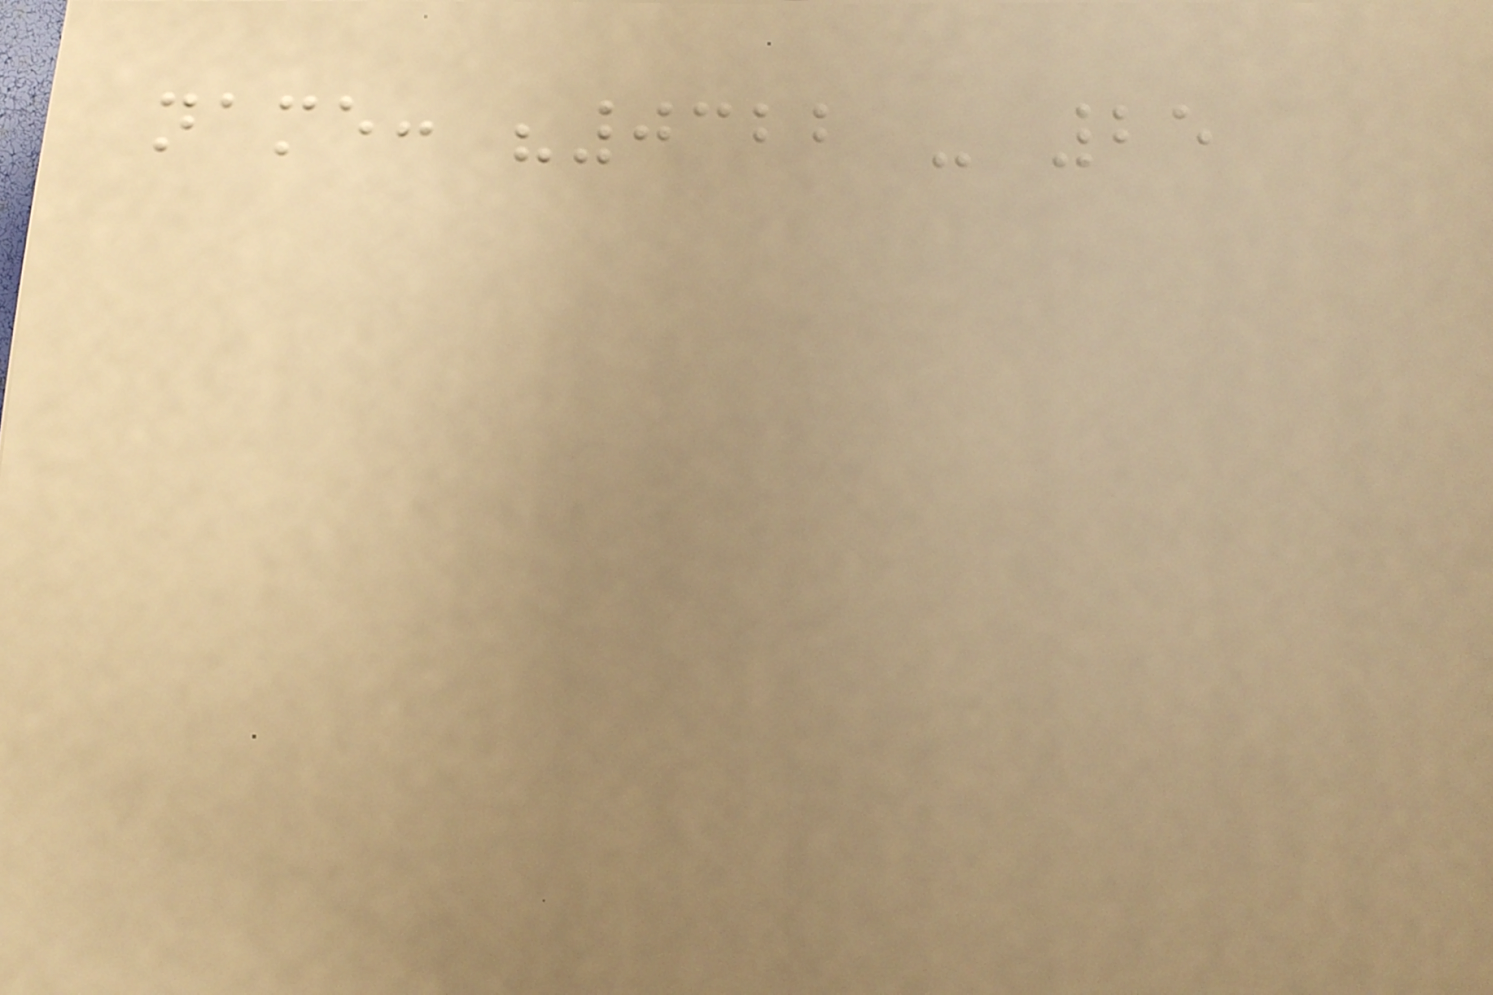name: "0322 - 25
